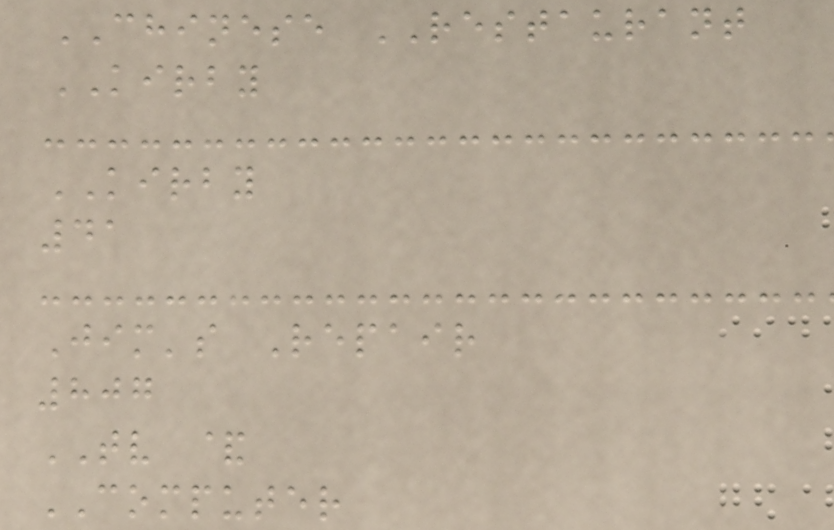CHINESE RESTAURANT
KIRBY
KIRBY
41
Jim's Repair
807
TV &
COMPUTER
